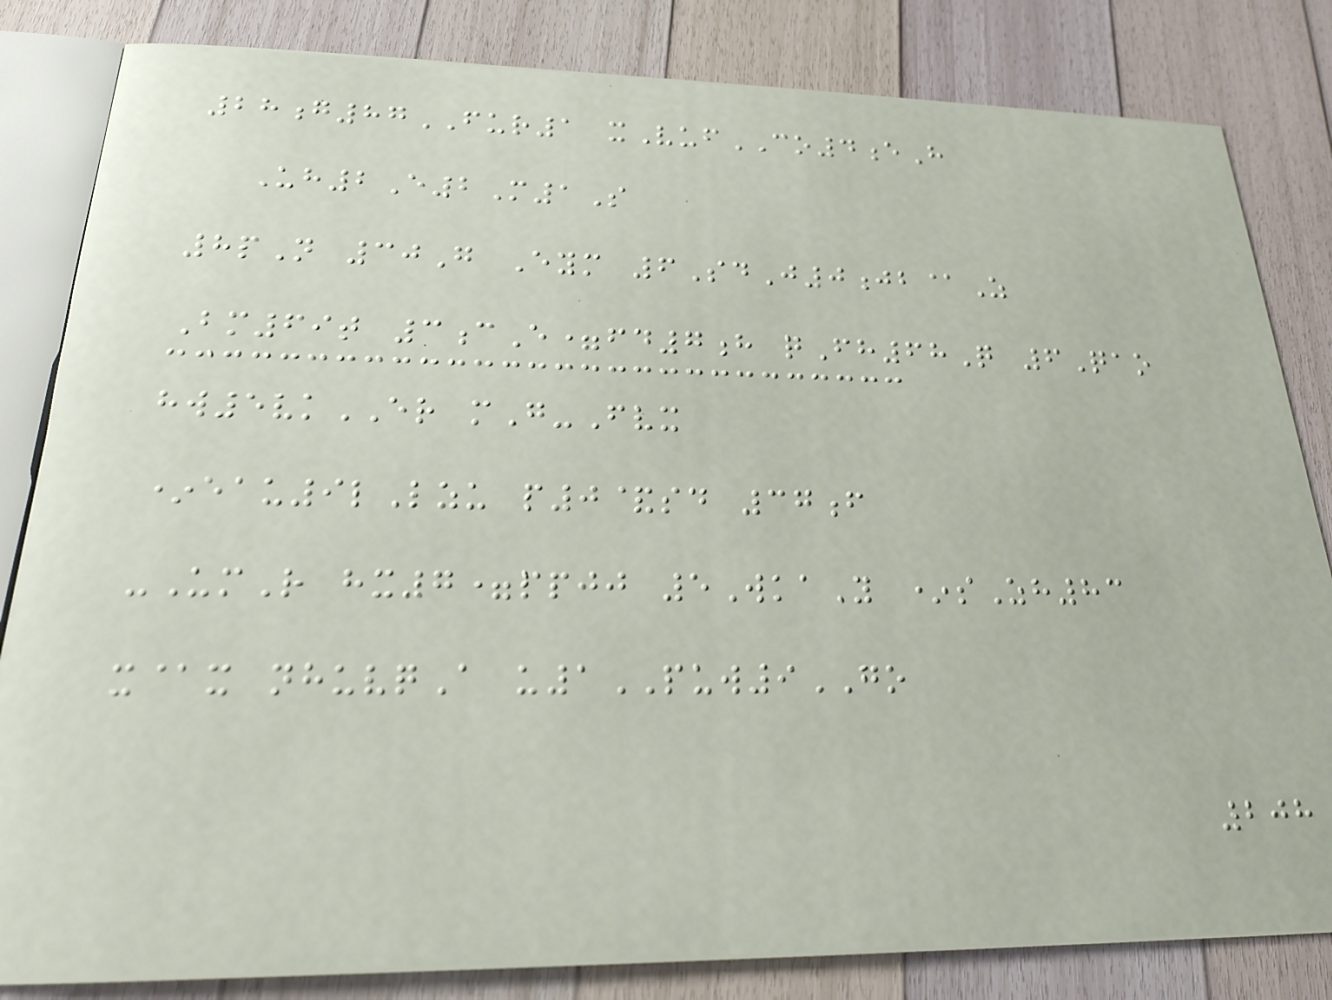28g87FUR1 xVufCO4eH
Uh2E2M1S
8pN 30G Eym 6SdJ0jb@Z
Bm69t 3cE=fd7h qFh68Q 6Qao
hw5vkER mG-Fvx
*eau9lLzu p0&sd 37f
-UmR hx7=ppjj 5WkaY *sZh83
x@x nhuvqA u1PUW9GO
208
